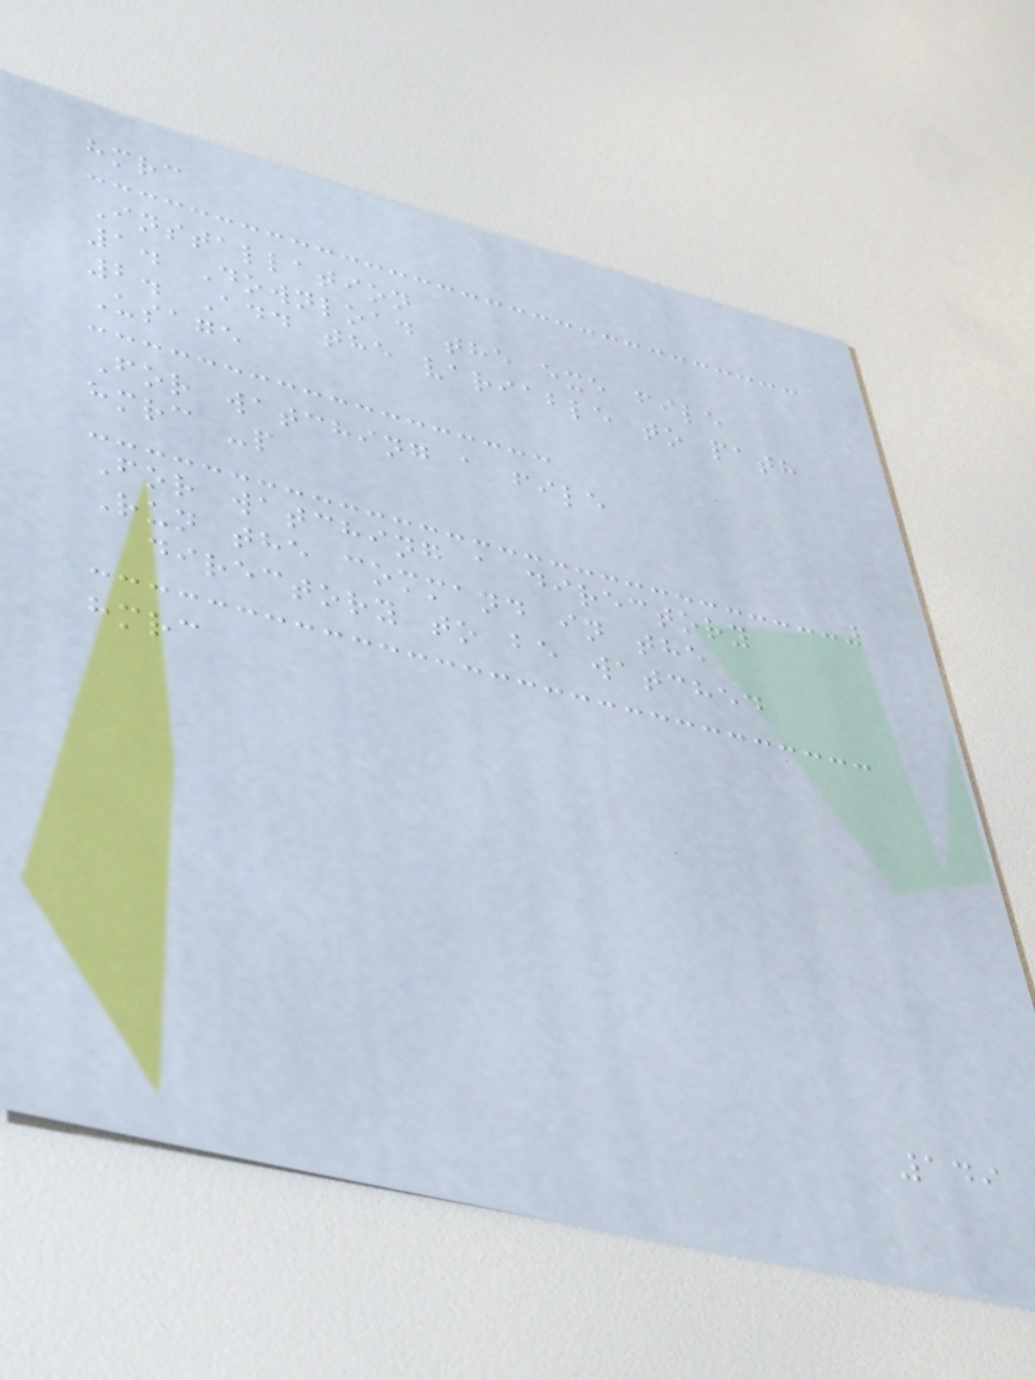hmrc
Installation
1. Download the exe file
2. Add the variable to path
Usage
For watching a file
hmrc -p
For watching a directory
Run the command in the
directory to be watched
hmrc
149
